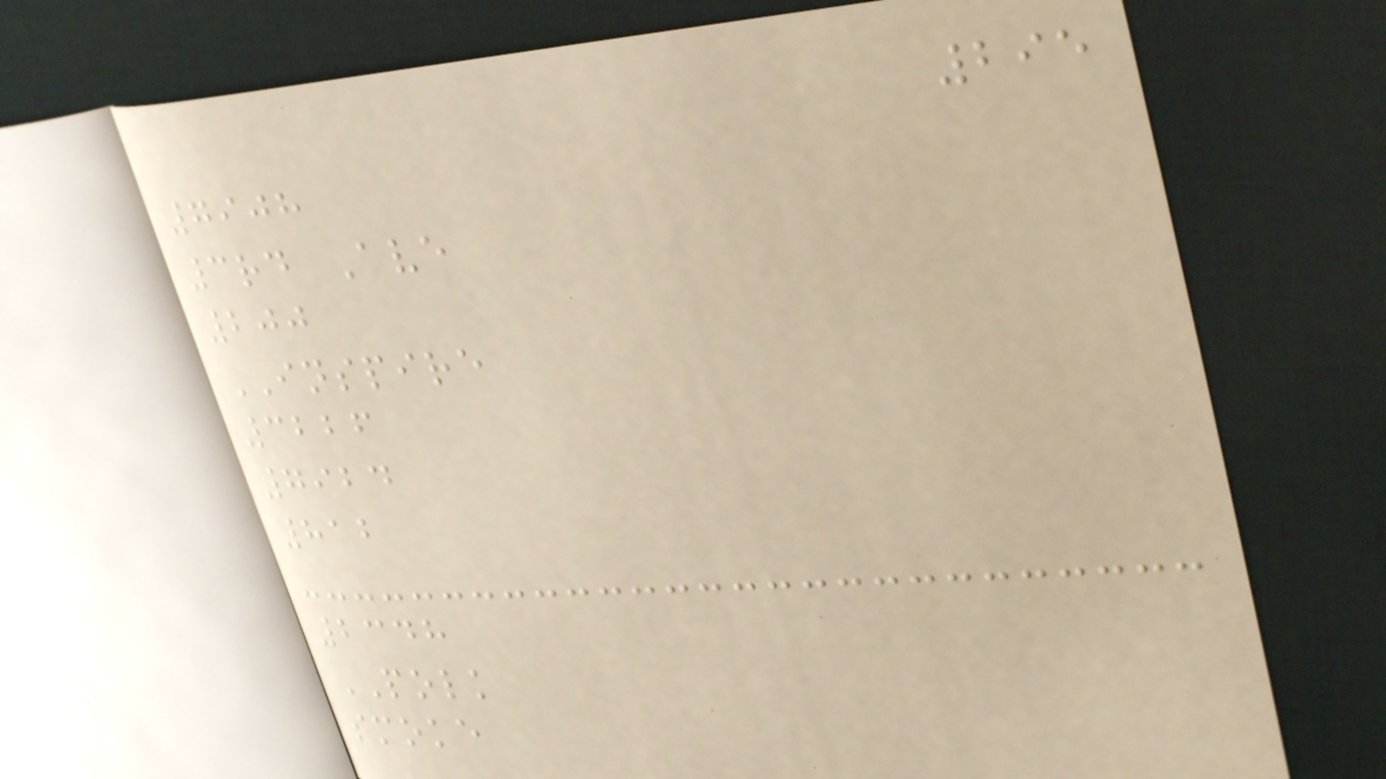295
7908
3rd Ave
200
INSPIRE
3226
7924
812
2348
POLK
smoke
